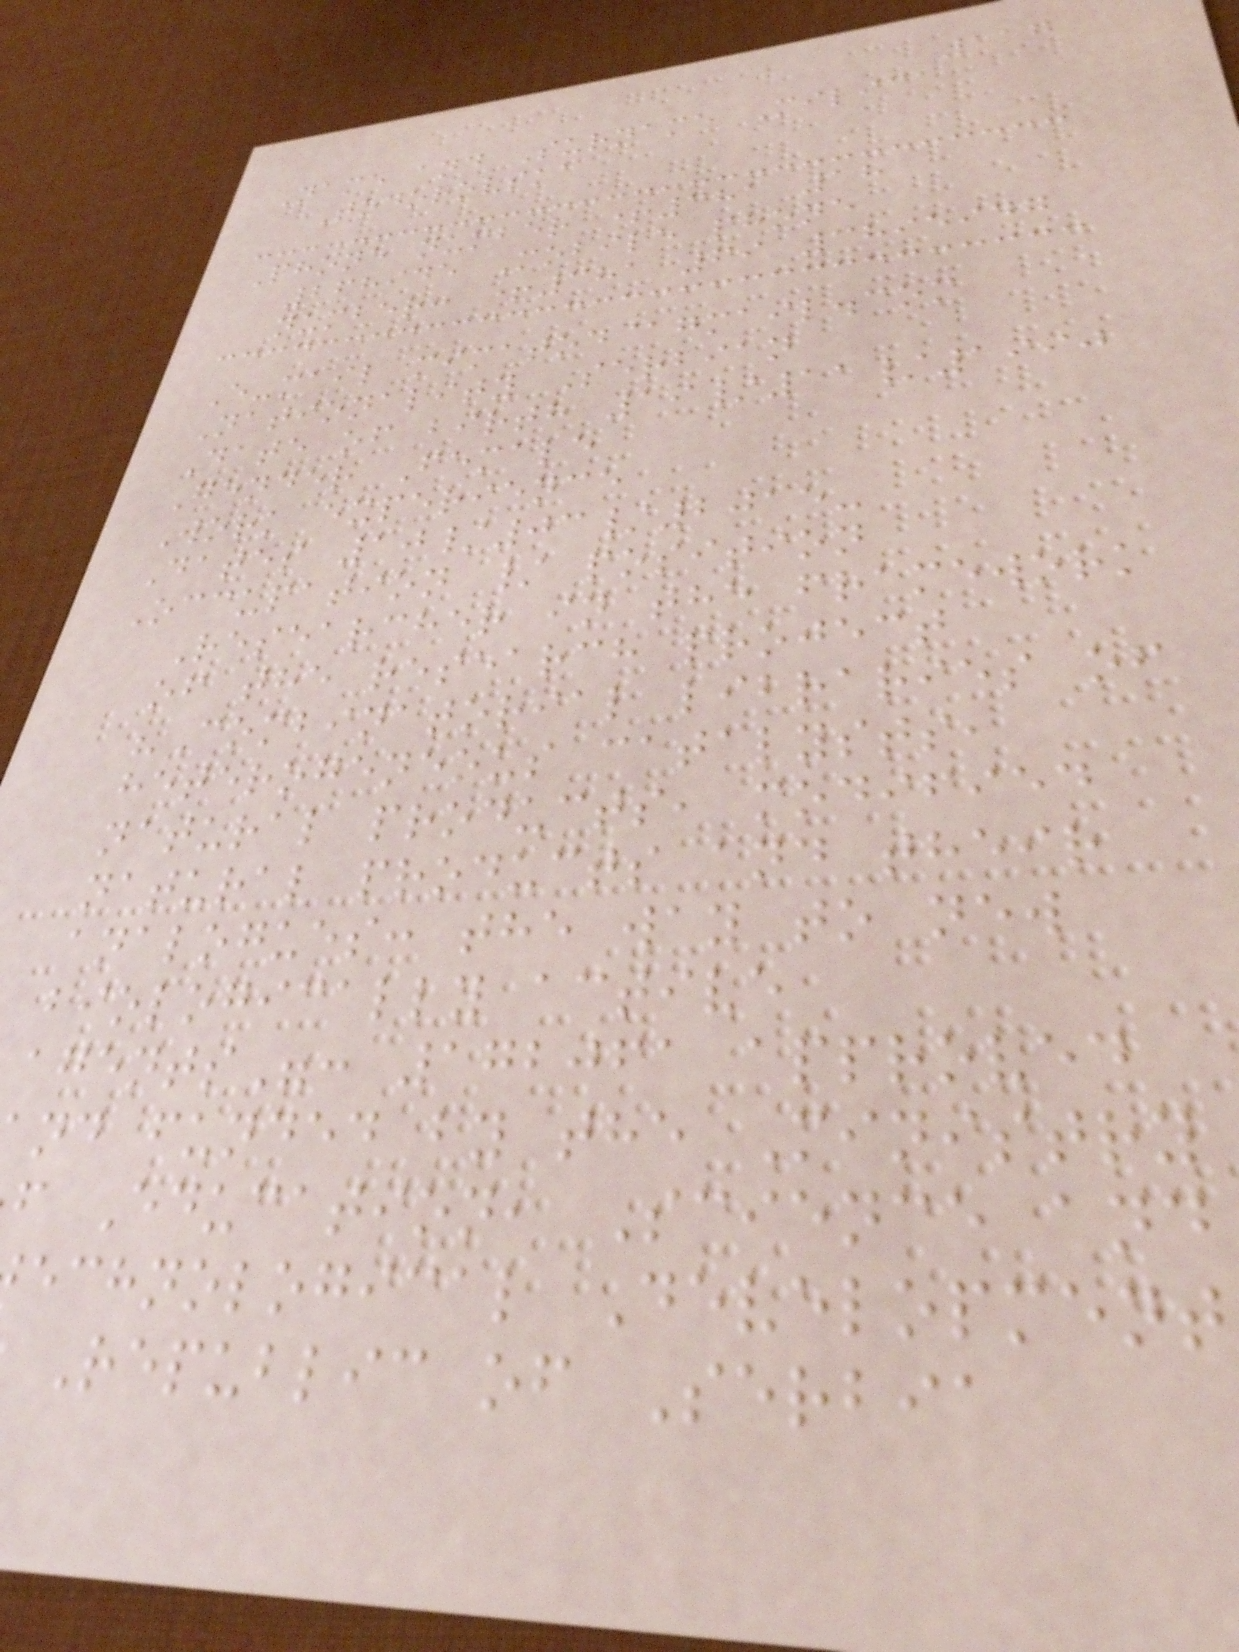117
Name and Surname Milica
Todorovska
Phone number +381 18
268945 Mobile phone
number: +381 69 3895947
E-mail mimatod@gmail.com
Nationality Serbian
Date of birth 19/11/1990
Gender Female
Work experience
Dates 10/03/2015-
Occupation / position
Researcher in the framework
of the research project
"Combinatorial libraries of
heterogeneous catalysts,
natural products, modified
natural products and their
analogues: the way to new
biologically active
agents": 172061 approved
nd funded by the Ministry
f Education, Science and
echnological Development
Republic of Serbia
